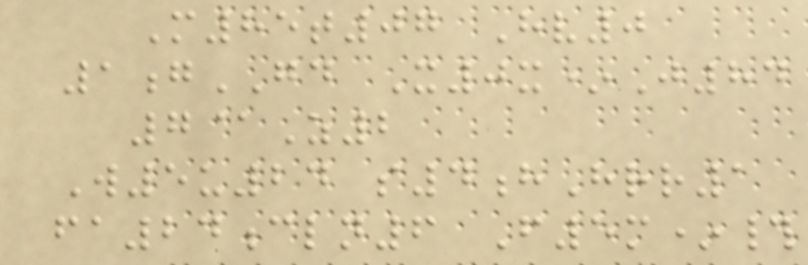M85t07 Hv0
1gGD X0x*J84
7@Z2
W5u24 s4hHrr1
fa24cln6 F5m*#
